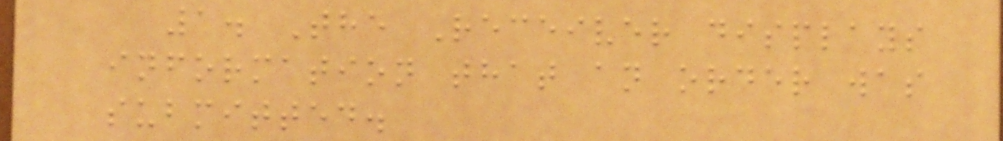1. The Receiver displays
information that an order was
submitted.
